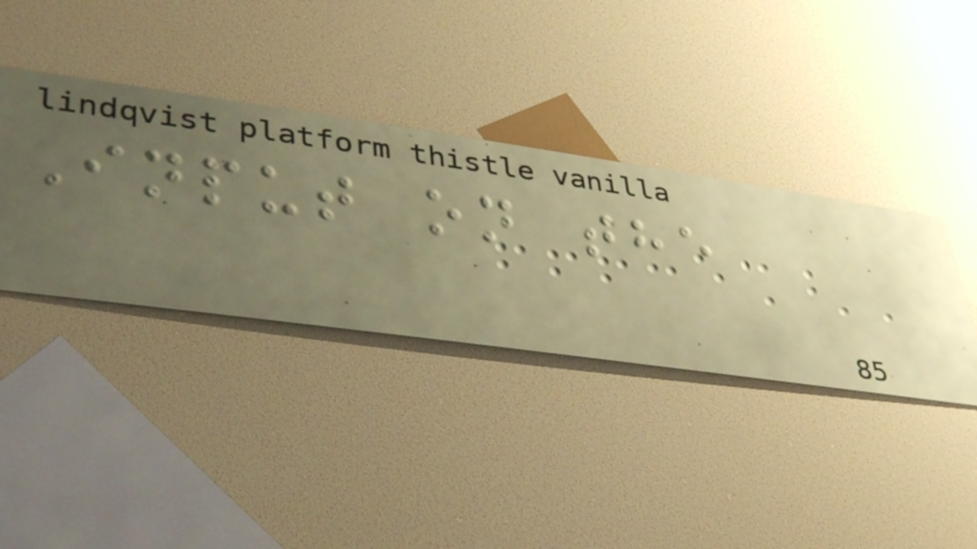Input on the
